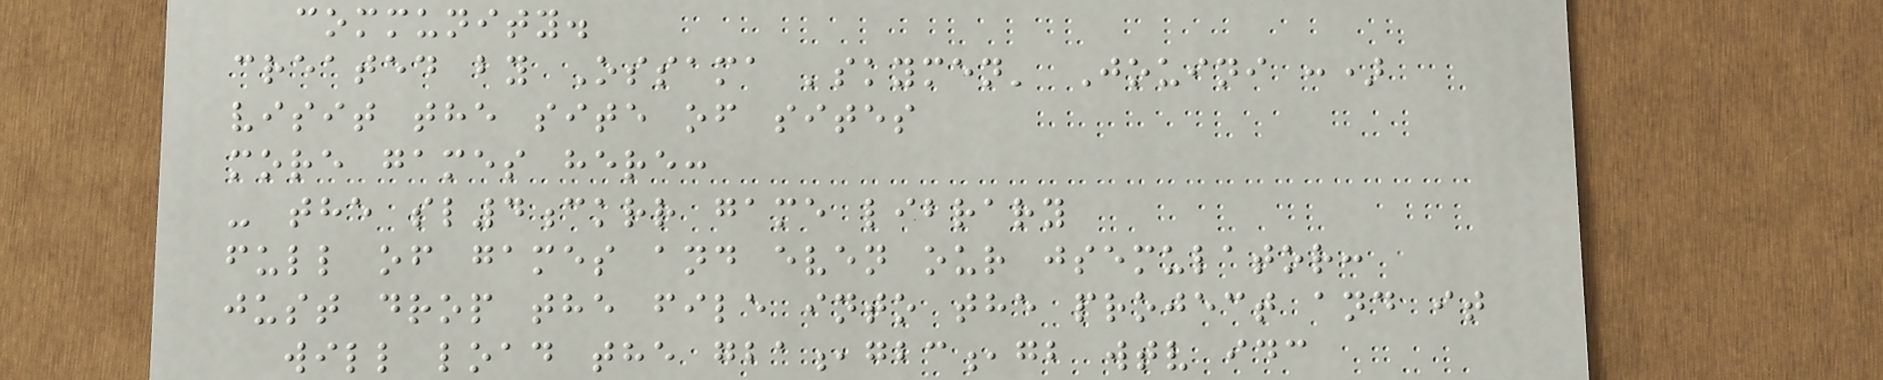community.
created by Ossama 'skymen' Jouini :)
visit the site of sites
more games here:
- the sl4ckrr game library
full of games and even our jsemulator:
just drop the file into the project and it
will load the gba,gbc,gb wtv idc
